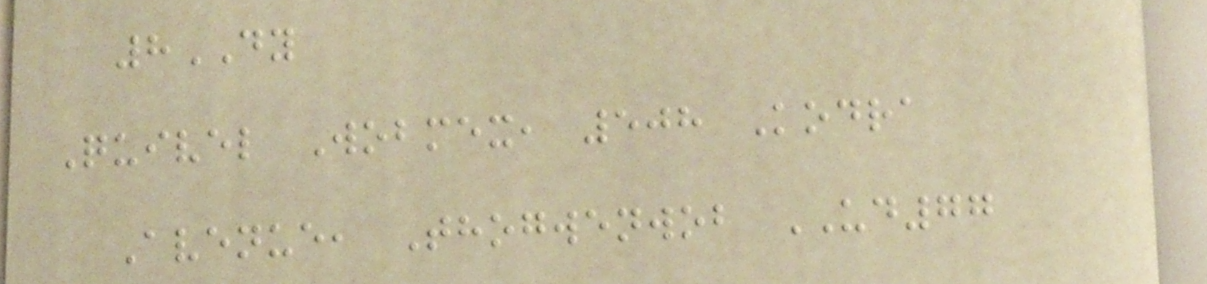8DY
Quivel Wobmex, 508 Kodra
Avenue, Thogwenwob UD77
